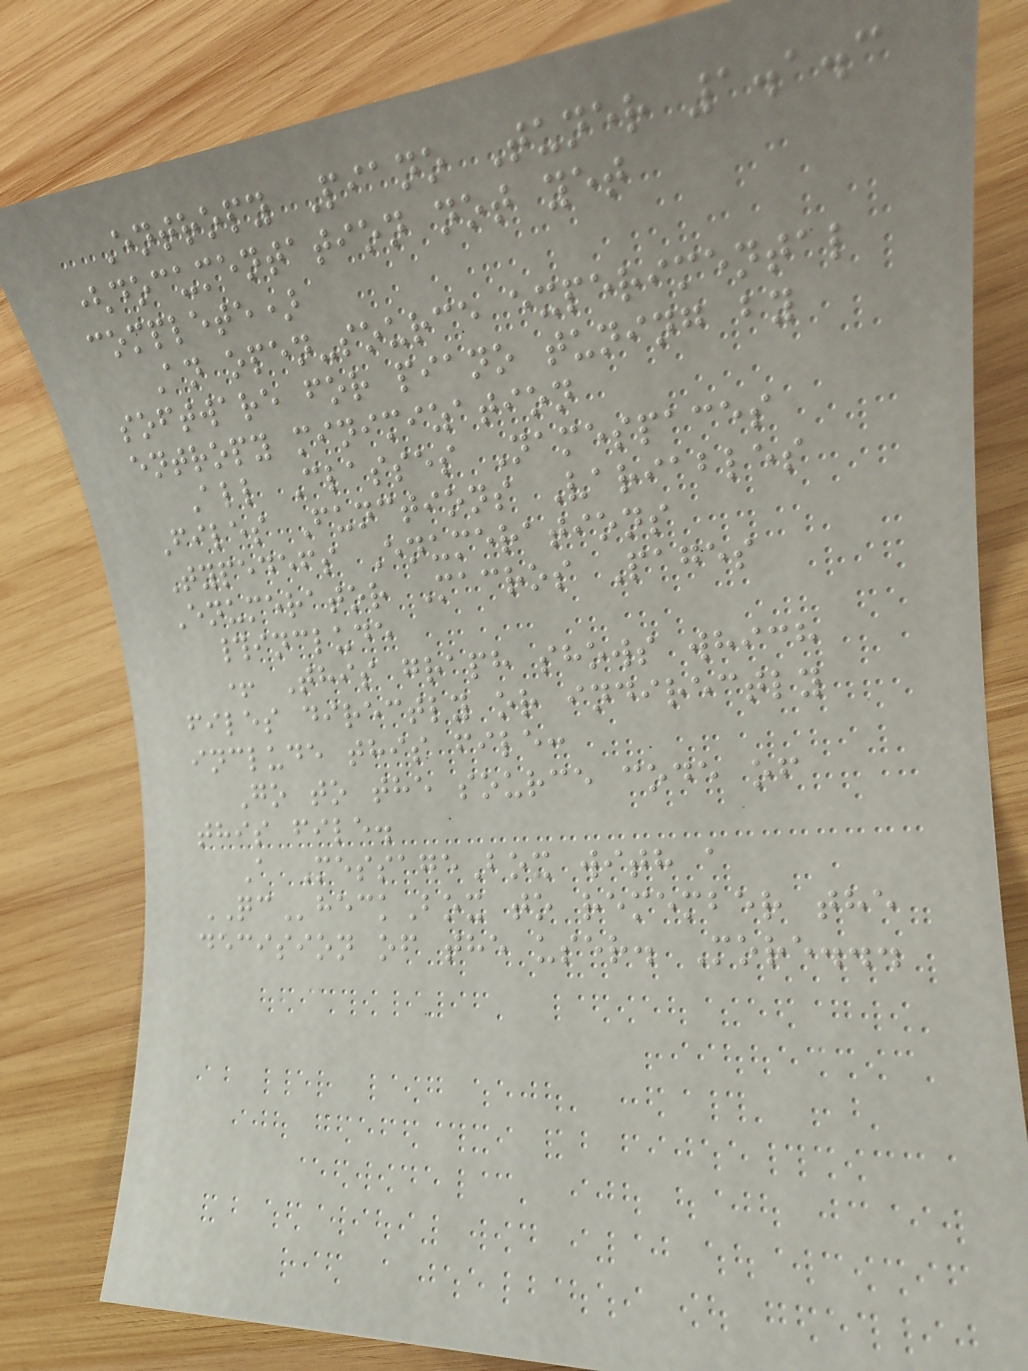Entropy Piano Tuner 1.1.3
(documentation not yet
complete)
An open-source experimental
software for piano tuning by
entropy minimization
All Classes Namespaces
Files Functions Variables
Typedefs Enumerations
Enumerator Macros Pages
#include
+ This graph shows which
files directly or indirectly
include this file:
Go to the source code of
this file.
A MessageBox with a
QCheckBox to remember the
decision of the user. More...
